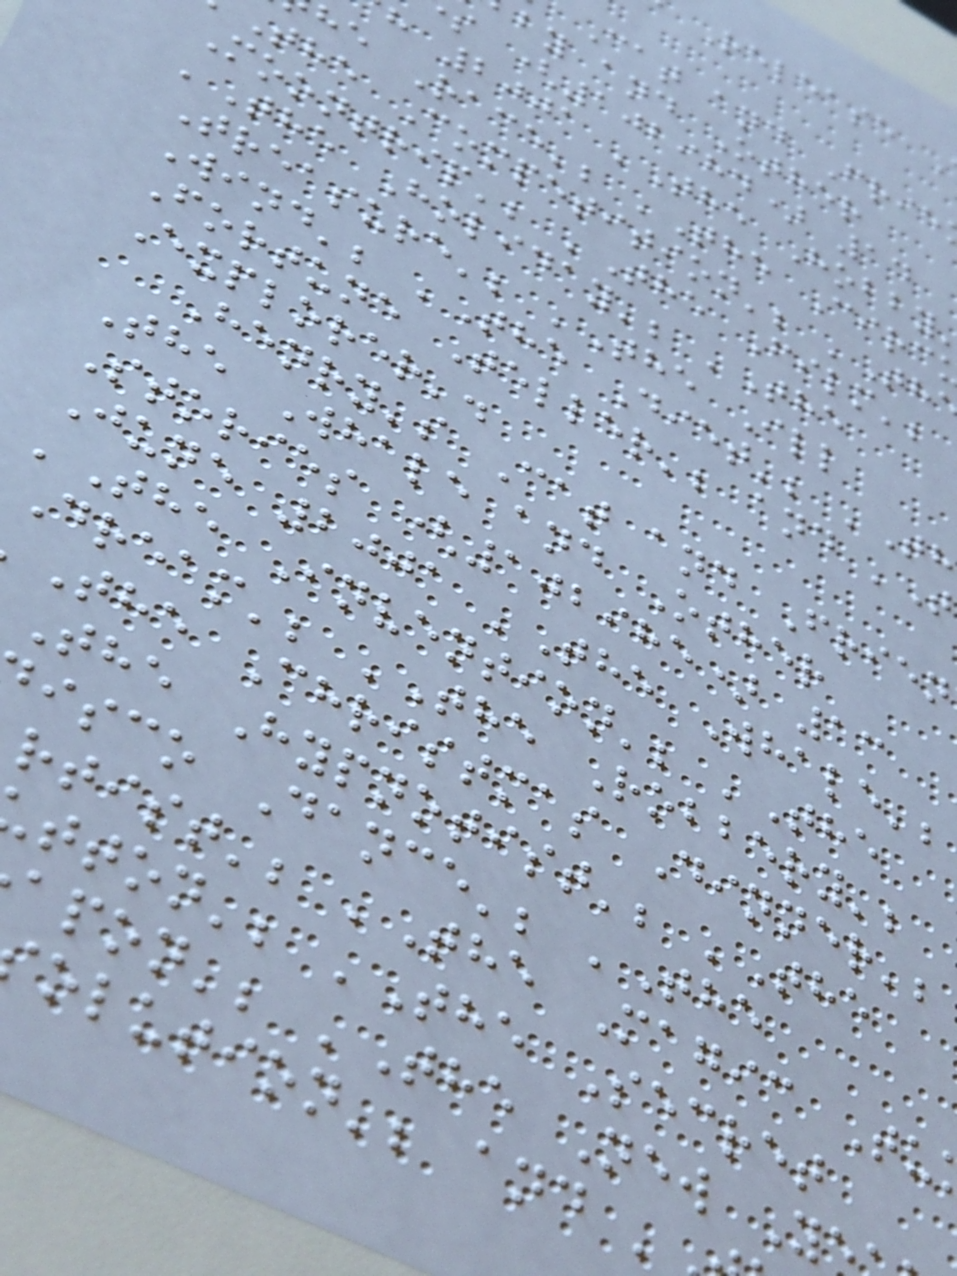Release
Cat and Frie
by and Other
s (102984) 14
h 2001 'The Hobby
he Race'; 'The Circ
the Competition'; 'Th
Moontrip'; 'The Film';
'The Holiday'; 'The
Treasure'; 'The Ill
Wind'; 'The Diet'; 'Th
Fortune Teller'; and 'T
Explorer'.
Henry's Cat and Frien
The Whale and Other
Stories (102985) 13
June 2001 'The Whale';
'The Invention'; 'The
Dream'; 'The Robbery';
The Christmas Dinner';
The Hypnotist'; 'The
isco Dance'; 'The
rtist'; 'The Magic Tu
tton'; 'The Secret
apon'; 'The New Y
olution'; and '
